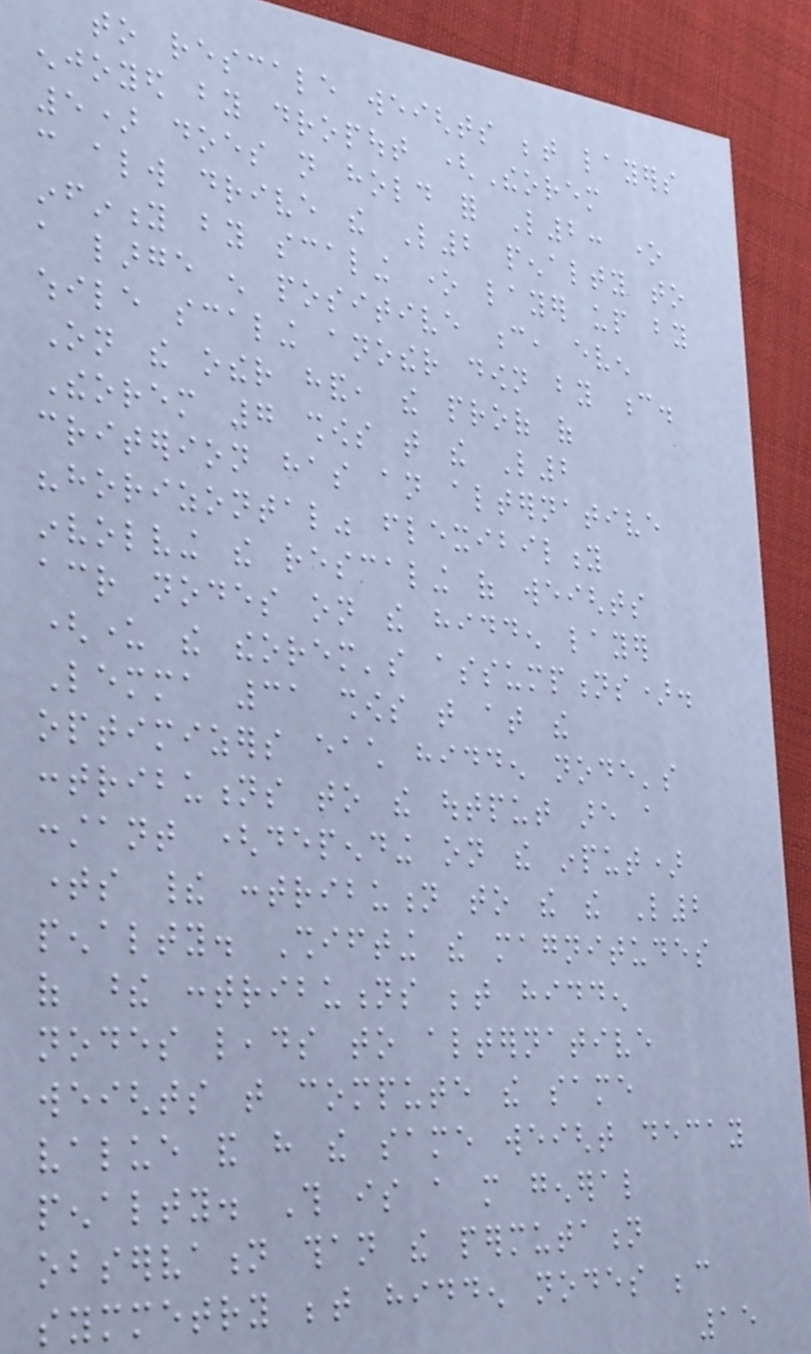to rescale weights between layers
enjoyed by dropout (Theorem
5) does not hold for L2: one
can always drive the L2 penalty to
infinity by scaling one layer up by
a large enough positive c, even
while scaling another down by c.
On the other hand, the proof of
Theorem 7 shows that the L2
criterion has an alternative
"horizontal" flexibility
involving the rescaling of weights
across nodes on the hidden layer
(under the theorem's assumptions).
Lemma 31 shows that at the
optimizers each hidden node's
contributions to the output are a
constant (depending on the input)
times their contribution to the the L2
penalty. Shifting the magnitudes
of these contributions between hidden
nodes leads to alternative
weights that compute the same
value and have the same weight decay
penalty. This is a more general
observation than the permutation
symmetry between hidden nodes because
15
